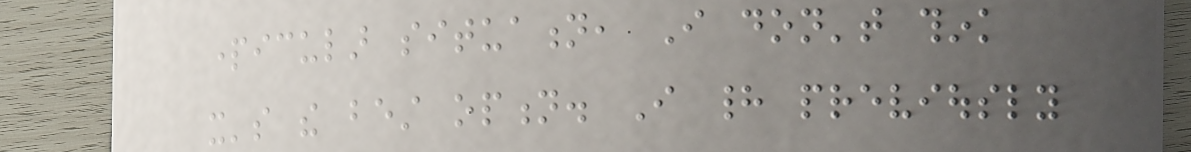particular situation, I don't think
it's the best option. I had previously
